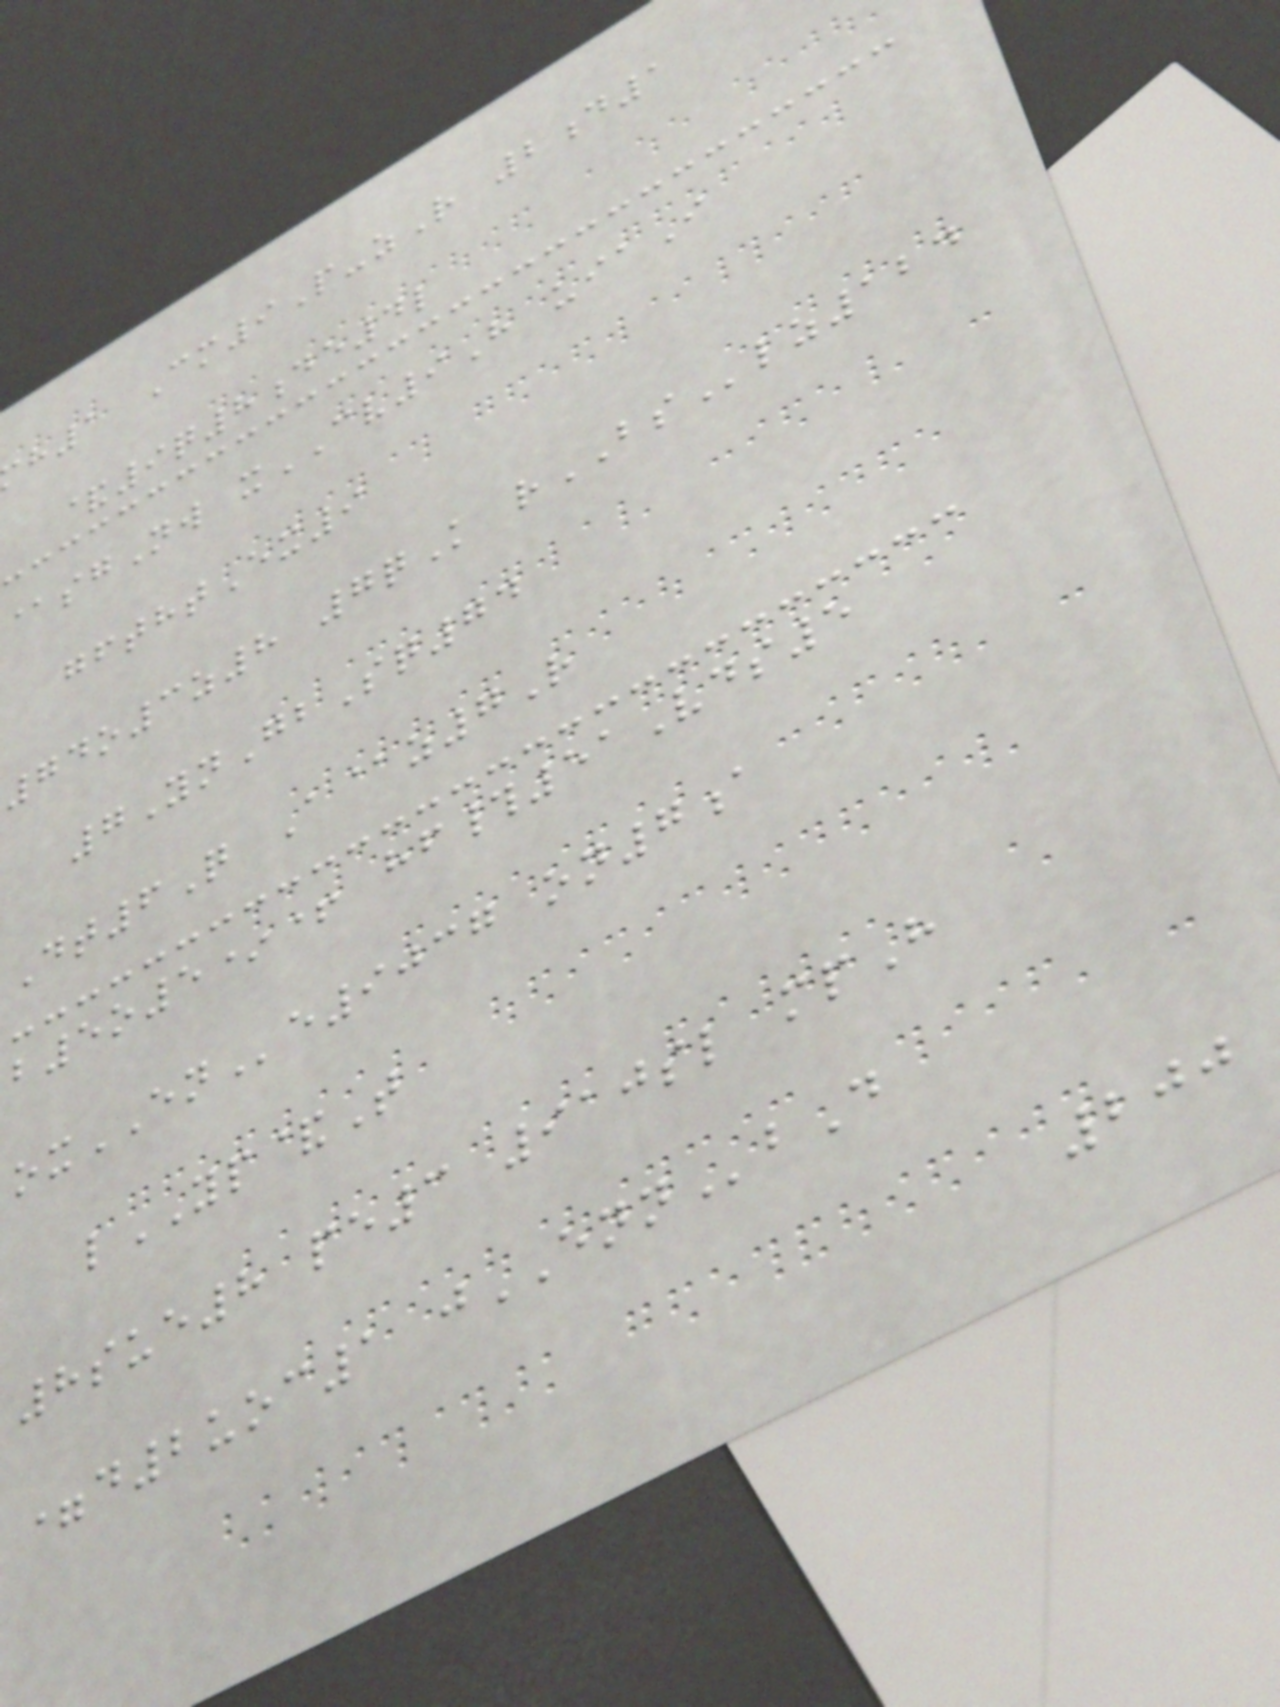h1 Cm9P-zR 2d1
&9q8de4l
@sgNw xCV9H uiaI
gfthtEx9
74o3z8 7qK rBSlz124
7YnGbSq74
Dt6Q A@z7R
b5o5*+ hf#51Vds5
oxENe9037 on7a
lYP&T
8sue8 pe3 910sl mpH
=d2uoc1 jENNbD
200
